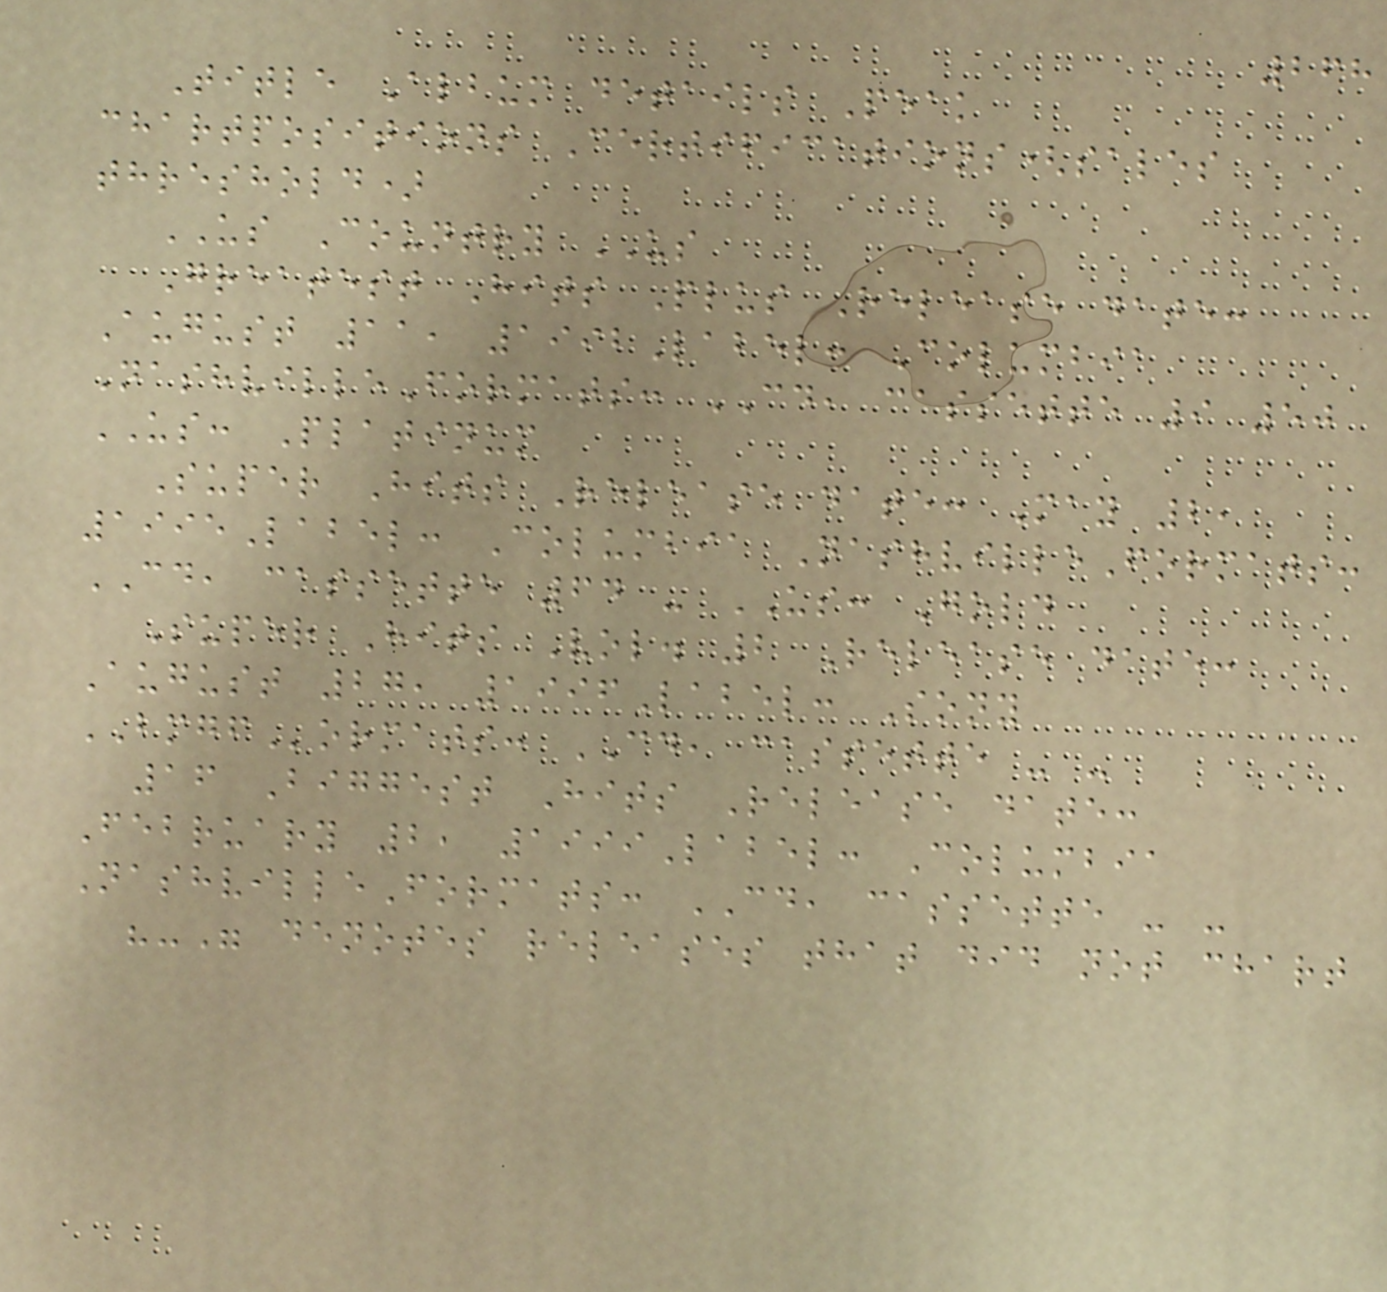268
Title Album details Peak
chartpositions Certifications(sales
threshold)
US Country US
Greatest Hits Plus Release date:
August 11, 1992Label: Columbia
NashvilleFormats: CD, cassette 9 50
US: Platinum
Super Hits Release date: May 2,
1995Label: Columbia NashvilleFormats:
CD, cassette 64 - US: Gold
Super Hits Vol. 2 Release date:
August 27, 1996Label: Sony
BMGFormats: CD, cassette - -
16 Biggest Hits Release date:
February 2, 1999Label: Columbia
NashvilleFormats: CD, cassette - -
"-" denotes releases that did not chart
